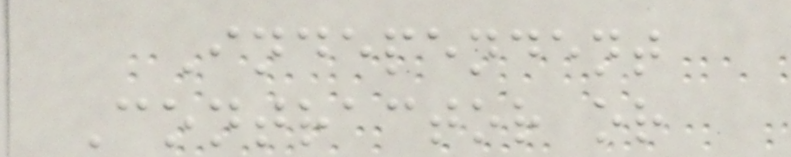Independent
Contractor or
